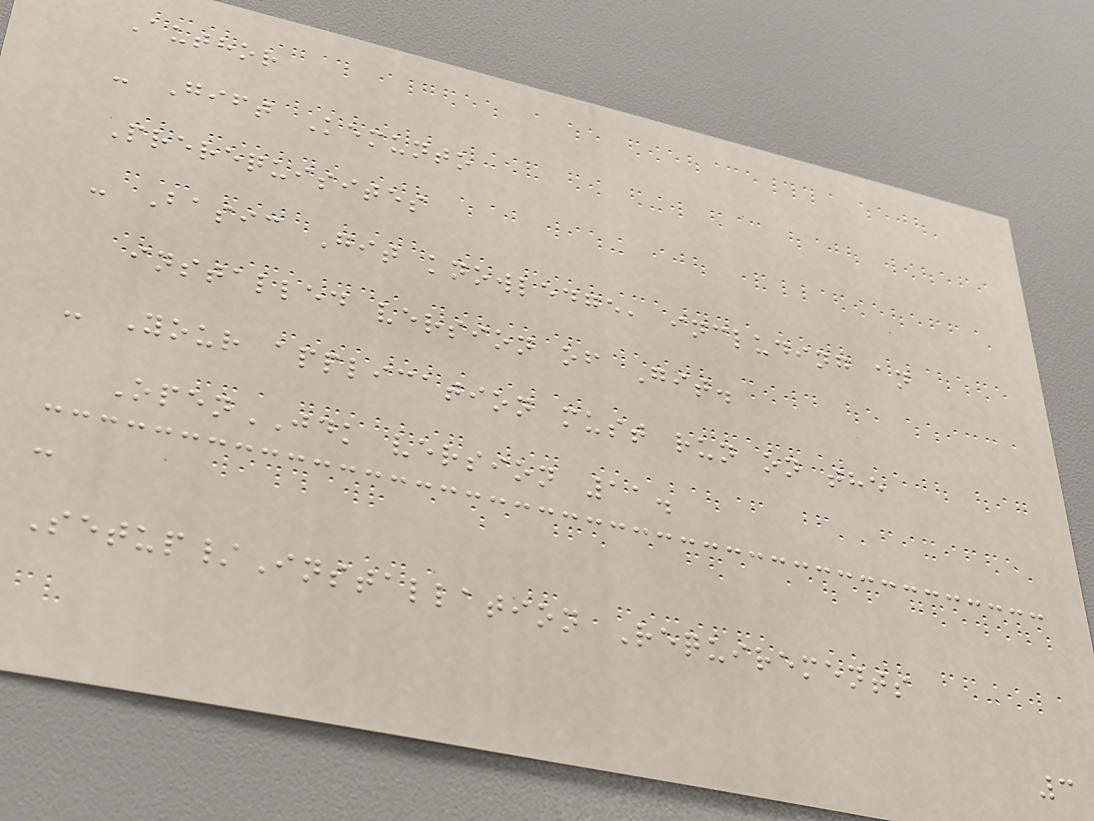Author
- Gift Kemunto
Prerequisites
- Basic Git knowledge, including an
installed version of Git.
- Your application must run on the
OpenJDK version 11.
-
Setup/Installation Requirements
3
